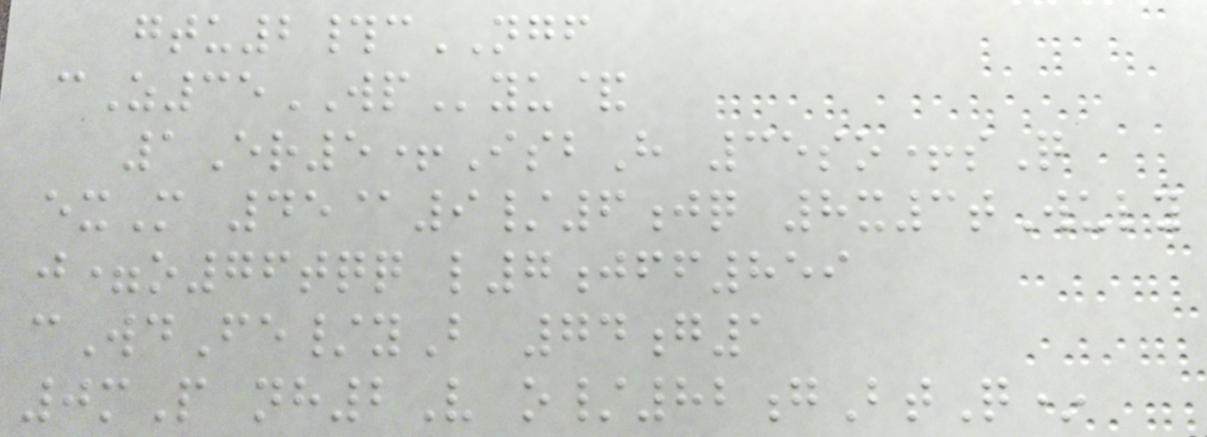gtu2#cNGF
cZ35WPyu&
1Er5+IsbH 35so+sQ
exM 45@9/6jq 8x3tWuly
j=o76tqq l7jff859
cWdFe/yB 74g1
0mP nh2V o/82gBtQ*
